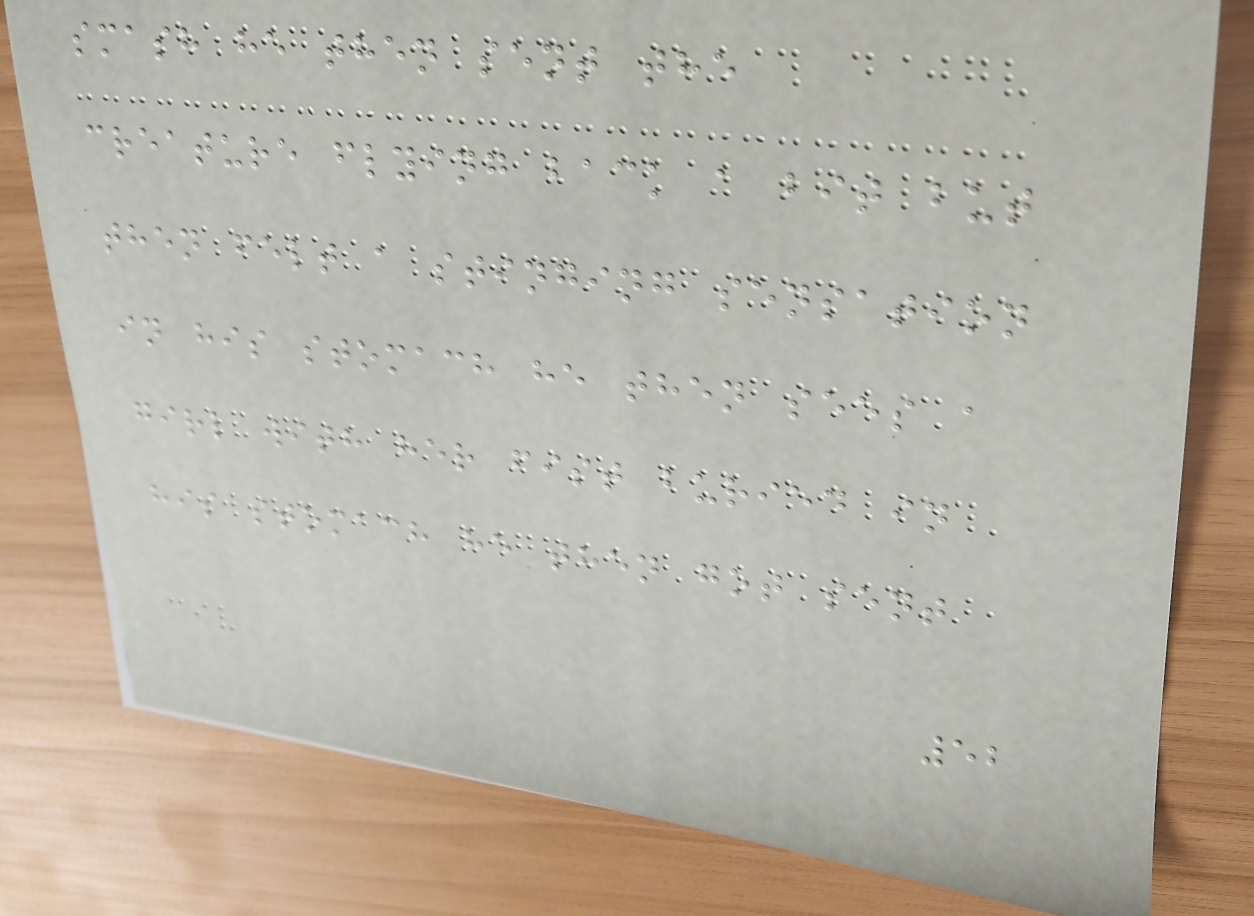smash he then sent the
creature flying back a bit but
then felt a stinging sensation
in his stomach he then sees a
girl with her fist buried in
his stomach he then got sent
52
